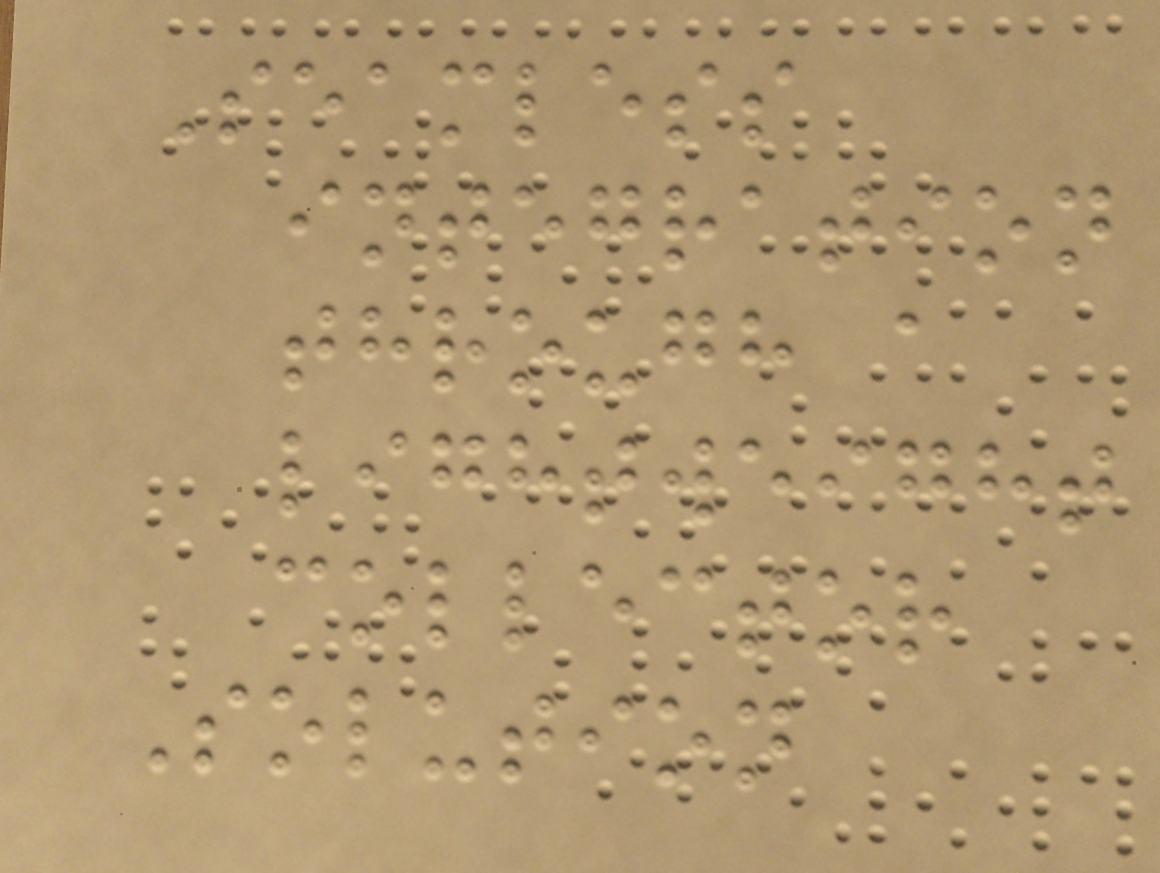Seamless
integration
through a
lightweight
collector
Solution
